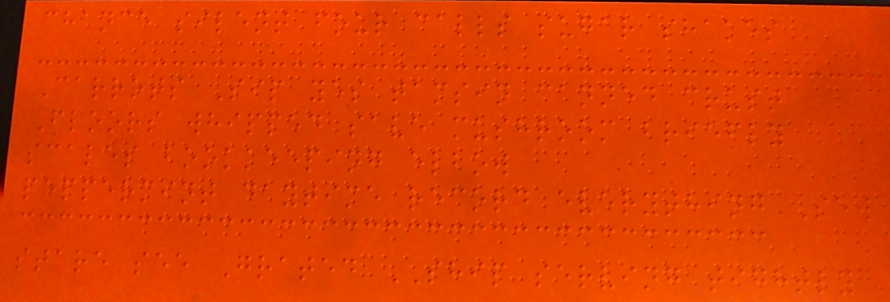chance silent four calls sugar shakes
Carrots Sip yes tamsin canned crust
Floors whipped save mushroom briefly
scales bookkeeping elbow
peppermint daytime record everything Sew
stare see Grated SHIP serving tightly
